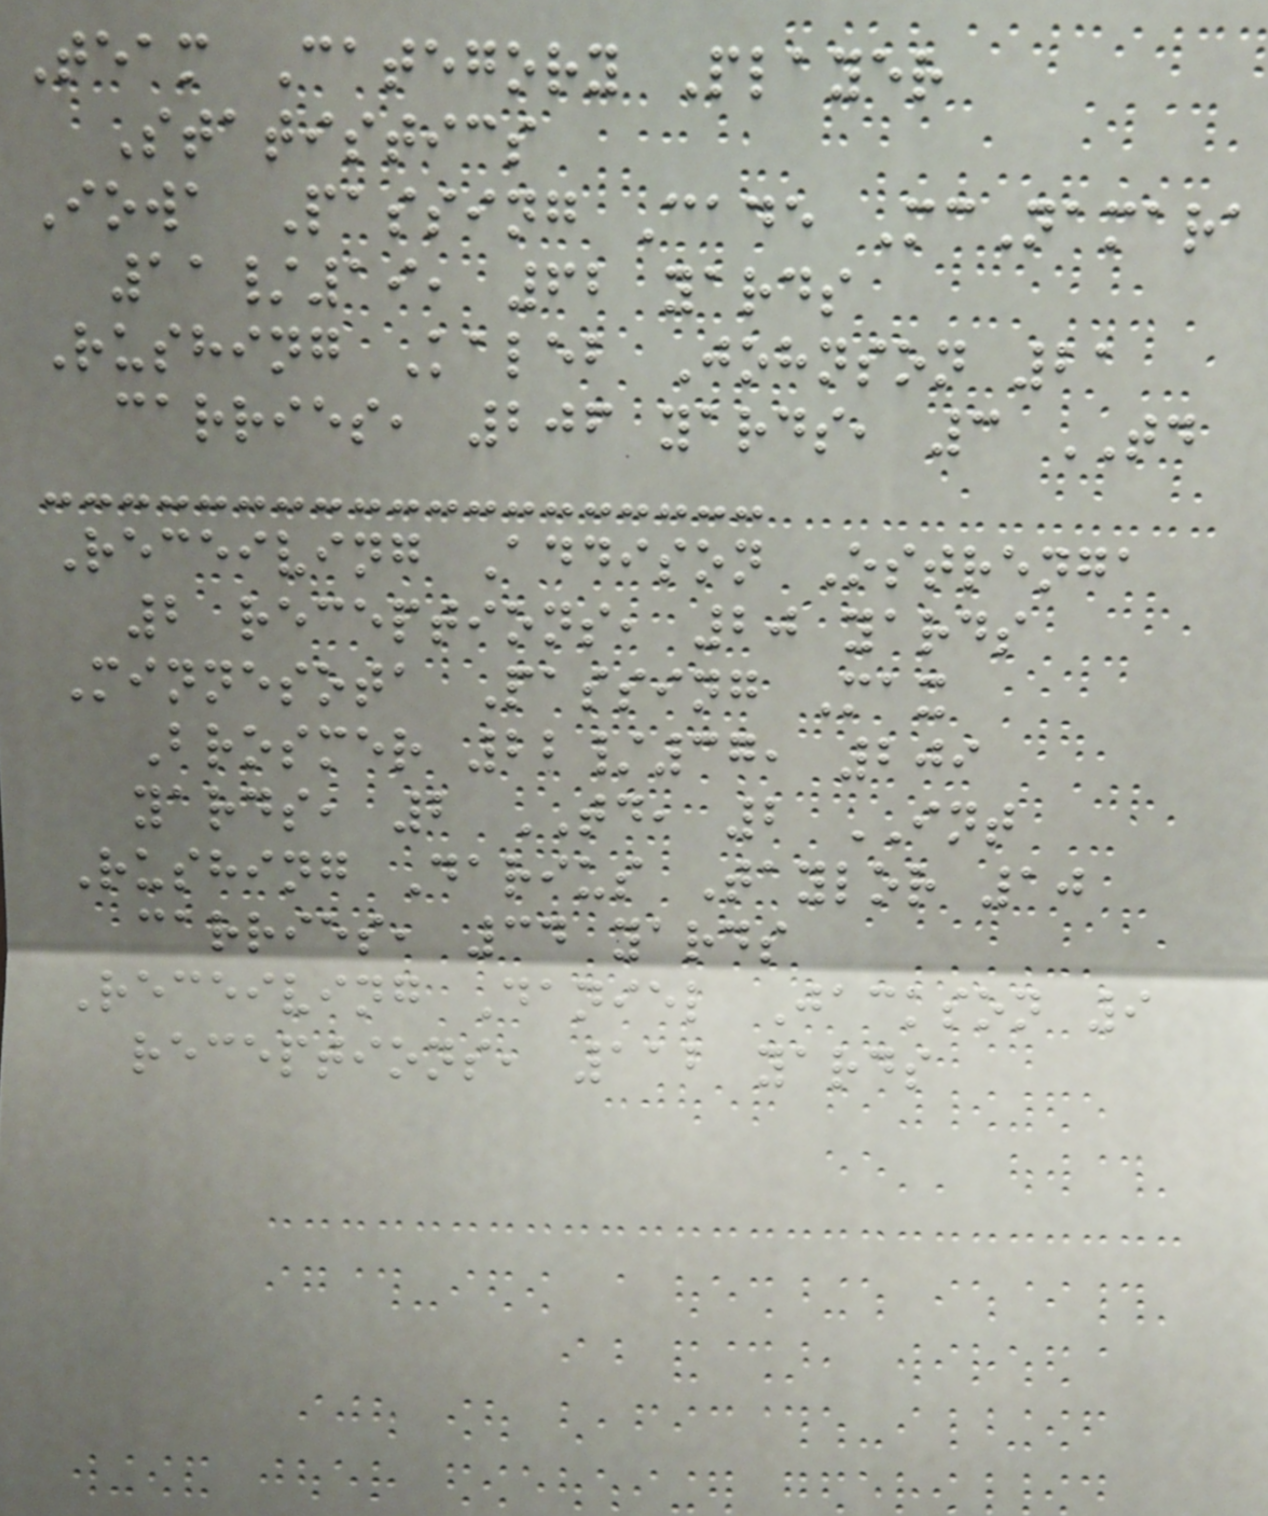Team Category Player
Statistics
Iowa Passing Cade McNamara
11/19, 62 yards
Rushing Kaleb Johnson 21
carries, 206 yards, 3 TD
Receiving Addison Ostrenga
2 receptions, 20 yards
Minnesota Passing Max
Brosmer 22/37, 209
yards, 2 TD, 2 INT
Rushing Darius Taylor 10
carries, 34 yards
Receiving Daniel Jackson 9
receptions, 112 yards
